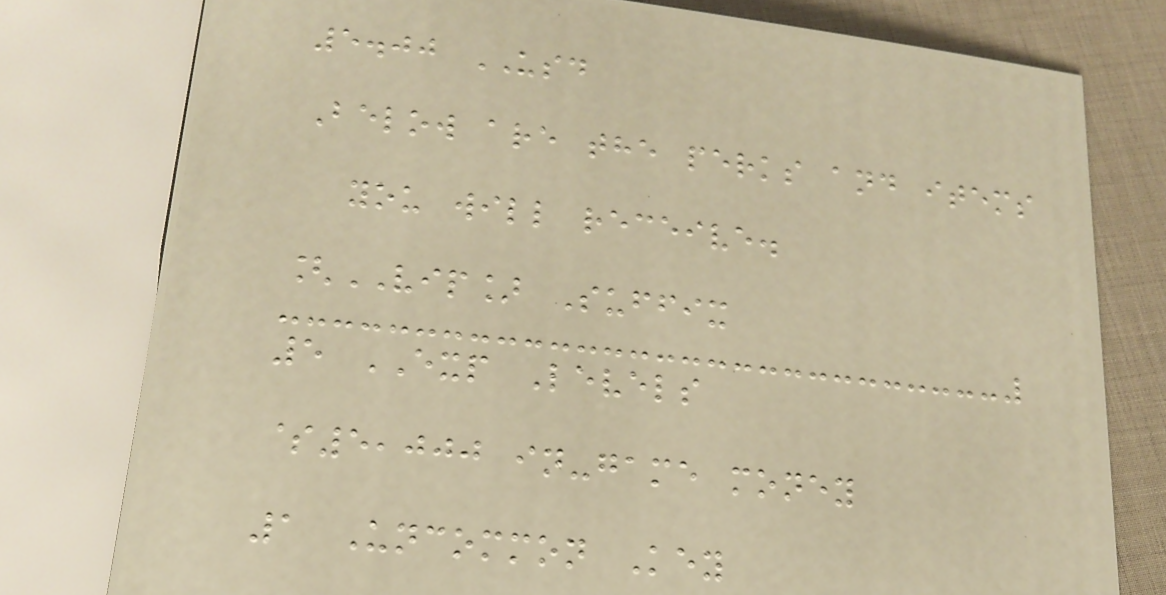5.00 USD
Below are the perks and items
you will receive.
[VIP] Suffix
5 EXP Levels
$5,000 in-game money
1 Uncommon Key
